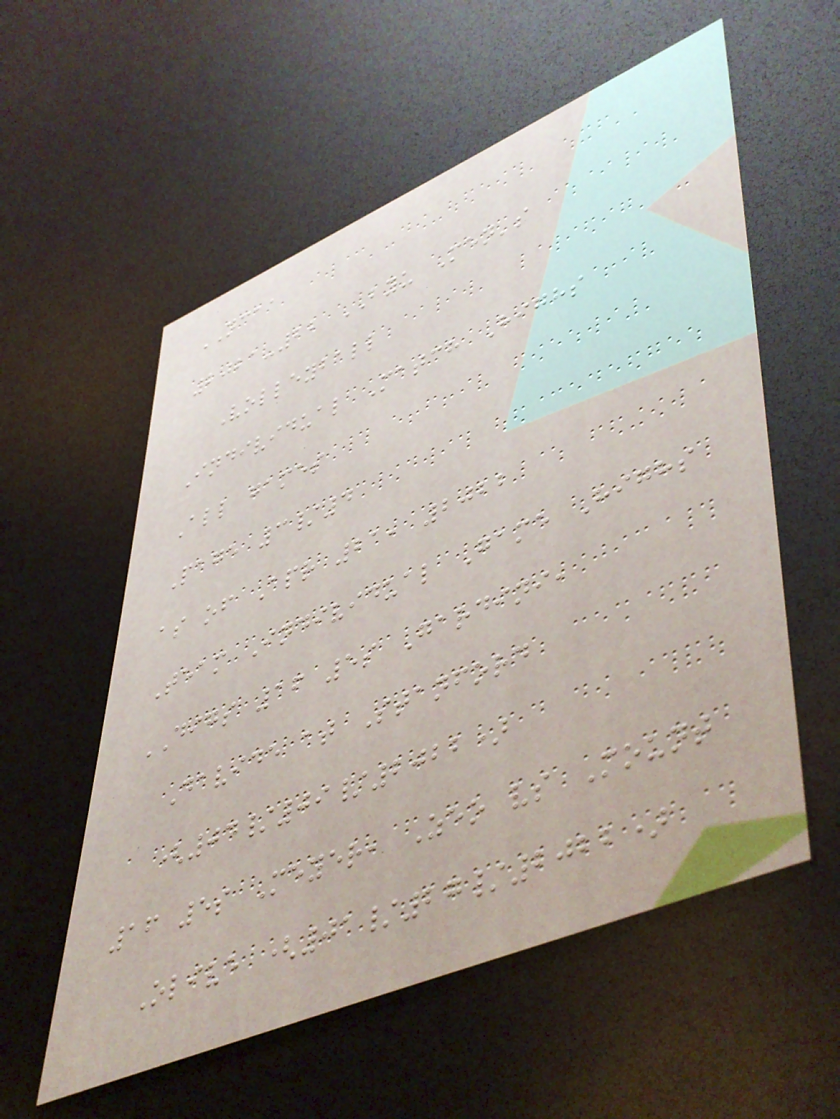NCAA
2021-22 BYU Men's
Volleyball
Individual Match Highs
All games
Page 3/4
as of Apr 21, 2022
Team Individual Game Highs
DIGS 16 5s Gardini,
Davide at Stanford
(04/09/2022)
16 5s Meyer, Zeo vs Mount
Olive (01/27/2022)
